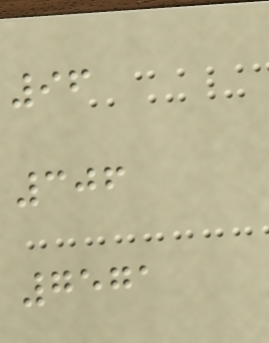96
306
7571
